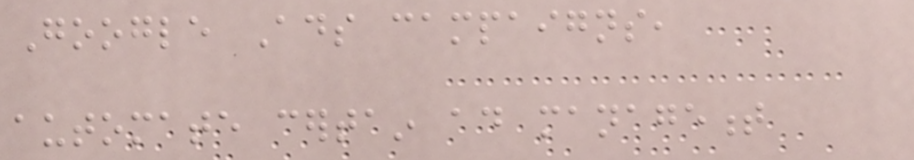Google Ads campaigns,
automate certain ad management
